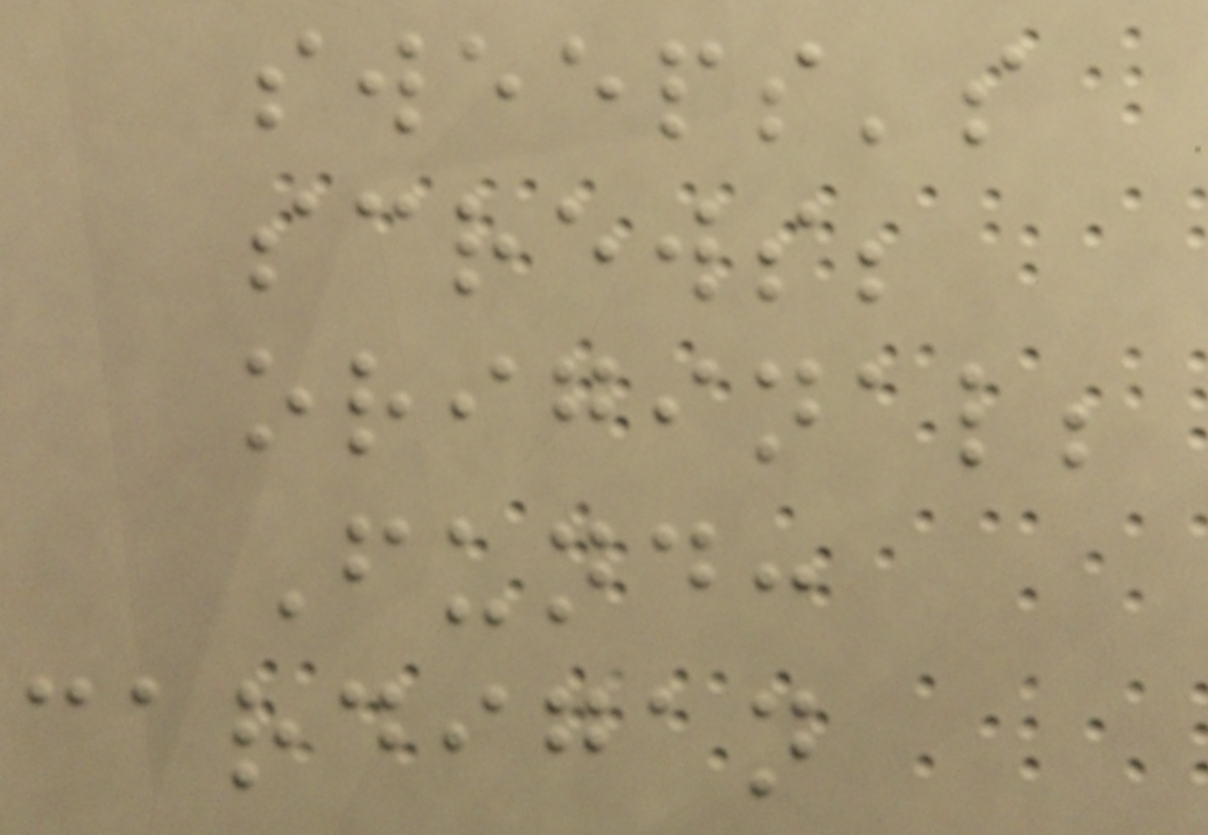sweeps's
screws;
original;
Fund:
cardigan
